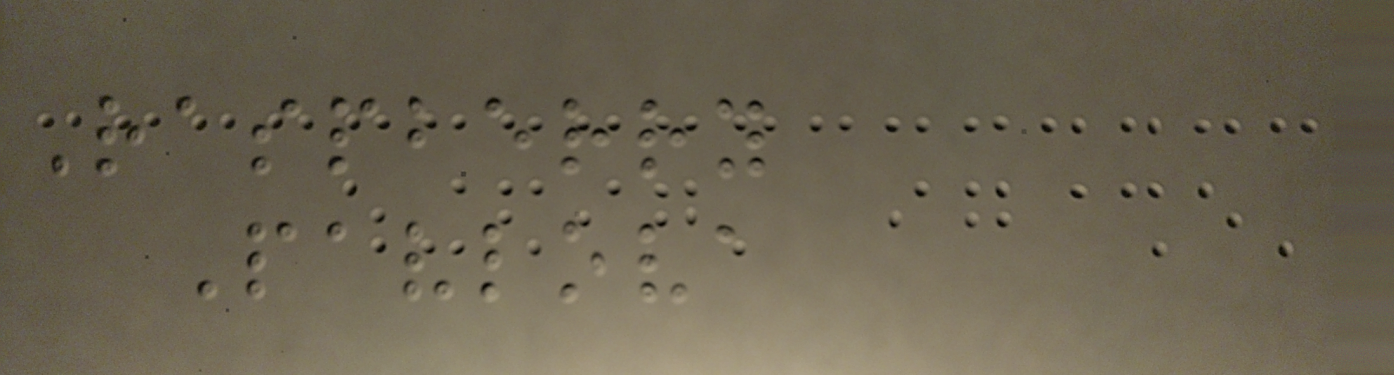Raspberry
Pavlova
